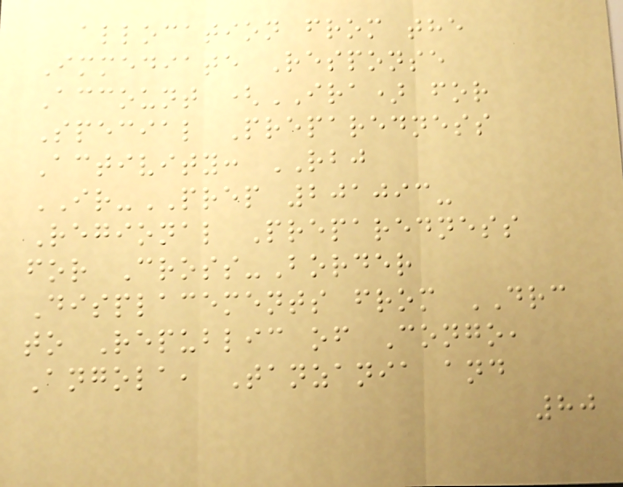allocation from the
Immediate Response
Account (IRA) for
Special Preparedness
Activity: RBJ
IR-PREP 201093-
Regional Preparedness
for Cross-Border
Displacements from DRC
to Republic of Congo,
Angola, Tanzania and
80
